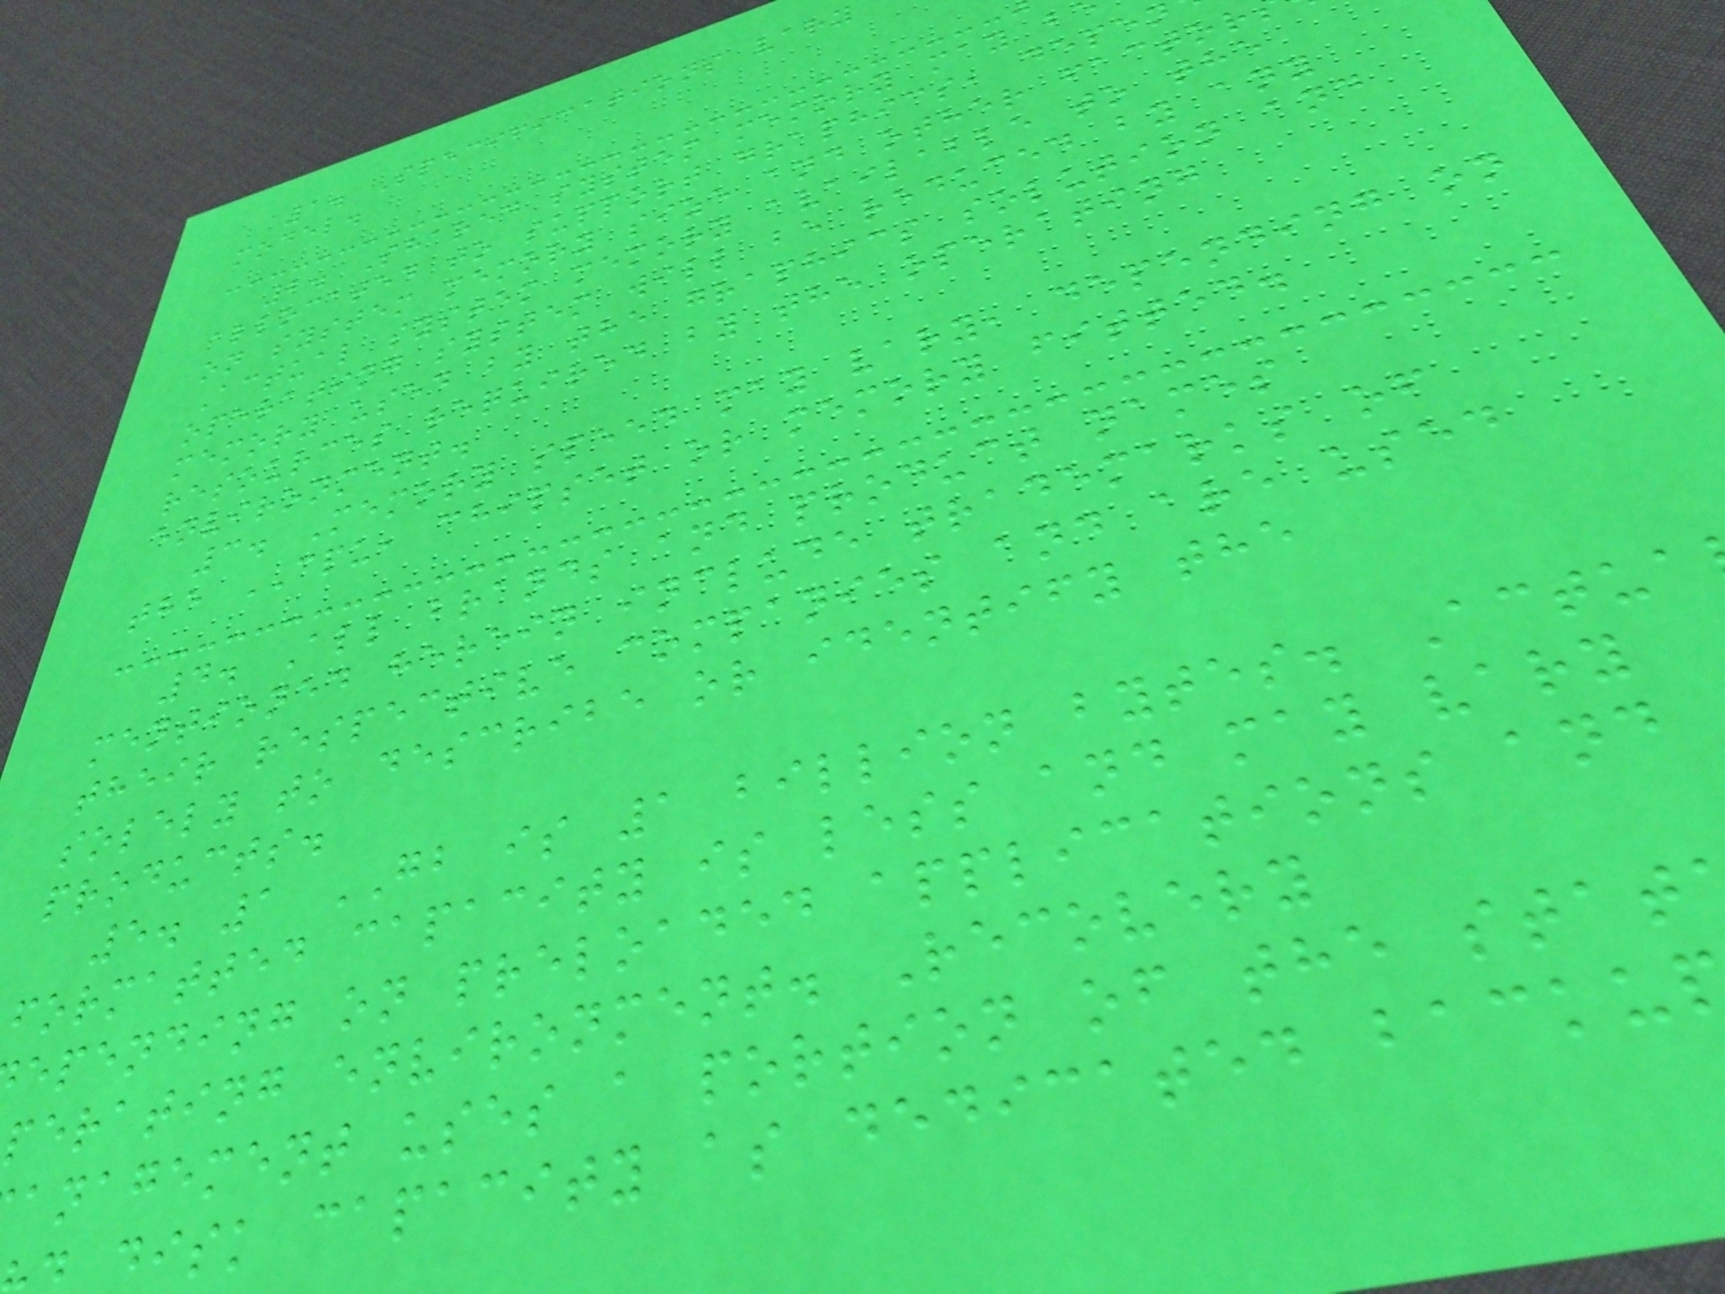1. Specifications vary
model.
2. Shared system memory may b
allocated to support graphics, depen
on system memory size and other factor
Actual system memory available to the
operating system will be reduced by any
memory used by the graphics solution and
resources required by the operating
environment.
3. Memory speed may vary, depending on
the CPU, chipset or memory fitted.
4. All brands and product names
mentioned herein include trademarks of
their respective companies and are used
solely to describe or identify the
products.
5. 1 GB is 1 billion bytes. Actua
formatted capacity is less and may vary
epending on preloaded applications and
perating environment. Recovery
anagement uses a portion of the stat
disk capacity as dedicated backu
